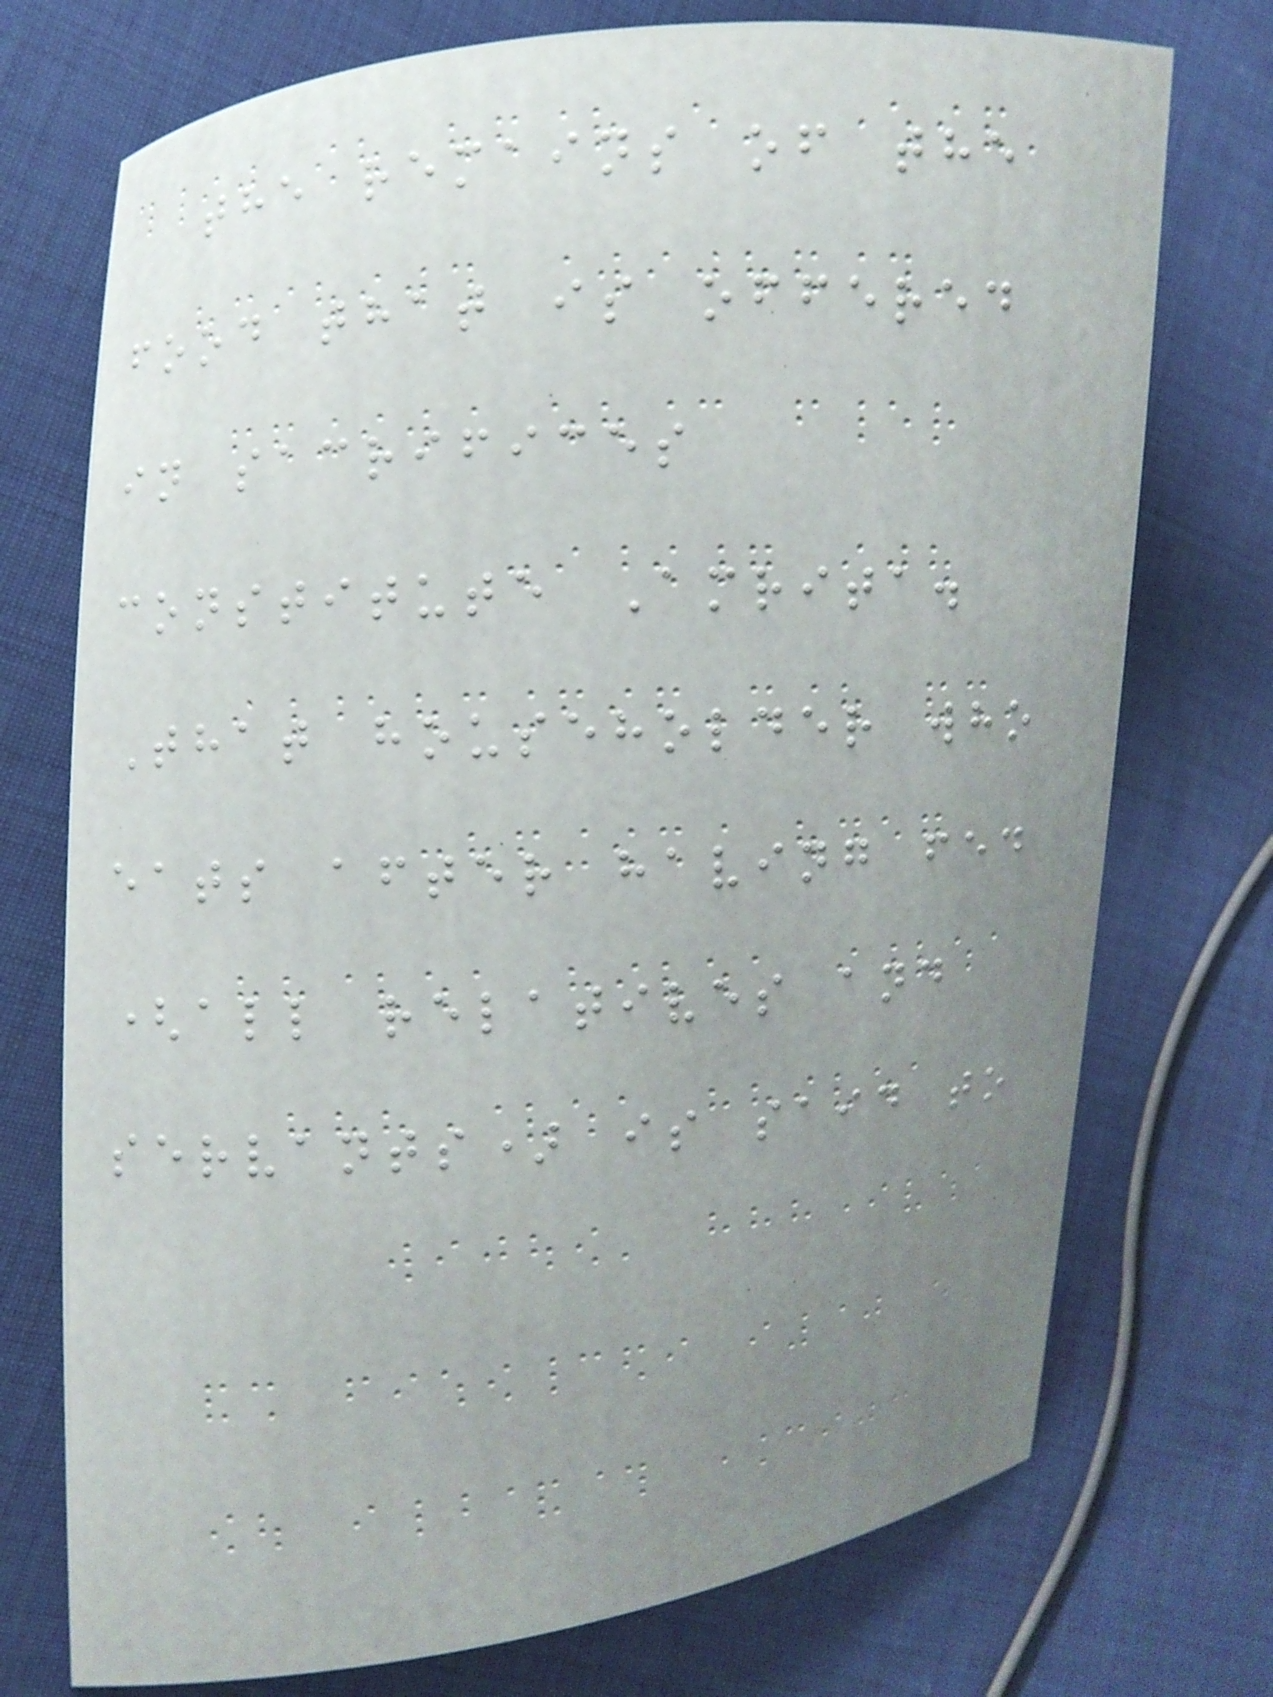the remains of the
food that is offered
in sacrifices
constitute Amrita.
That householder who
eats after having fed
(all relatives and
servants) is said to
